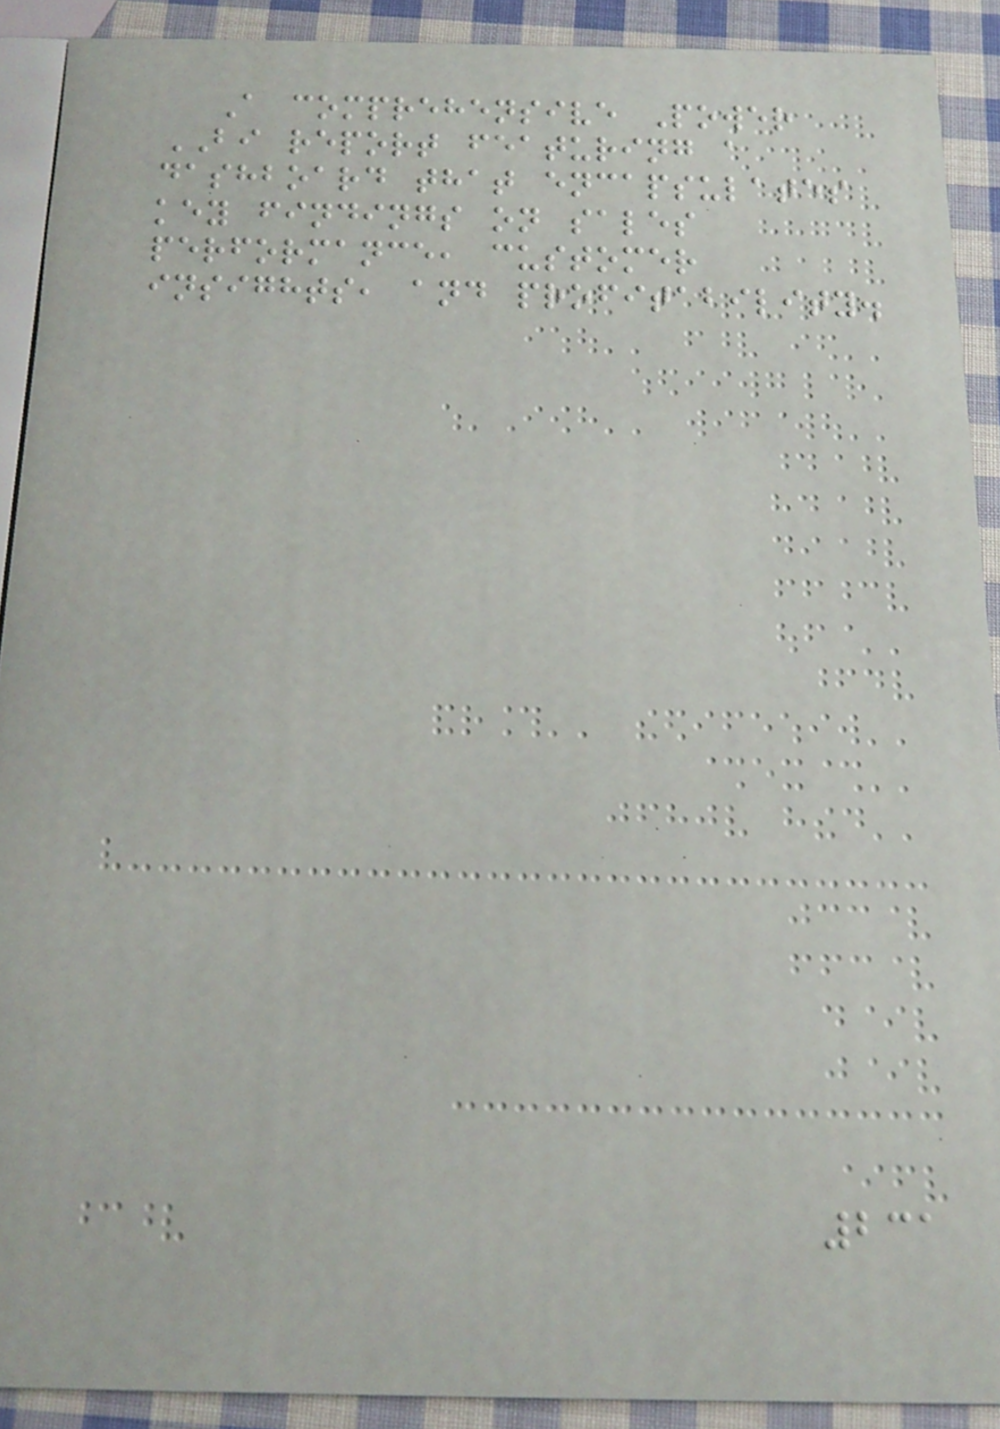A comprehensive Power
BI report featuring a
dashboard that encapsulates
key findings on sales
performance, customer
insights, and profitability.
231
